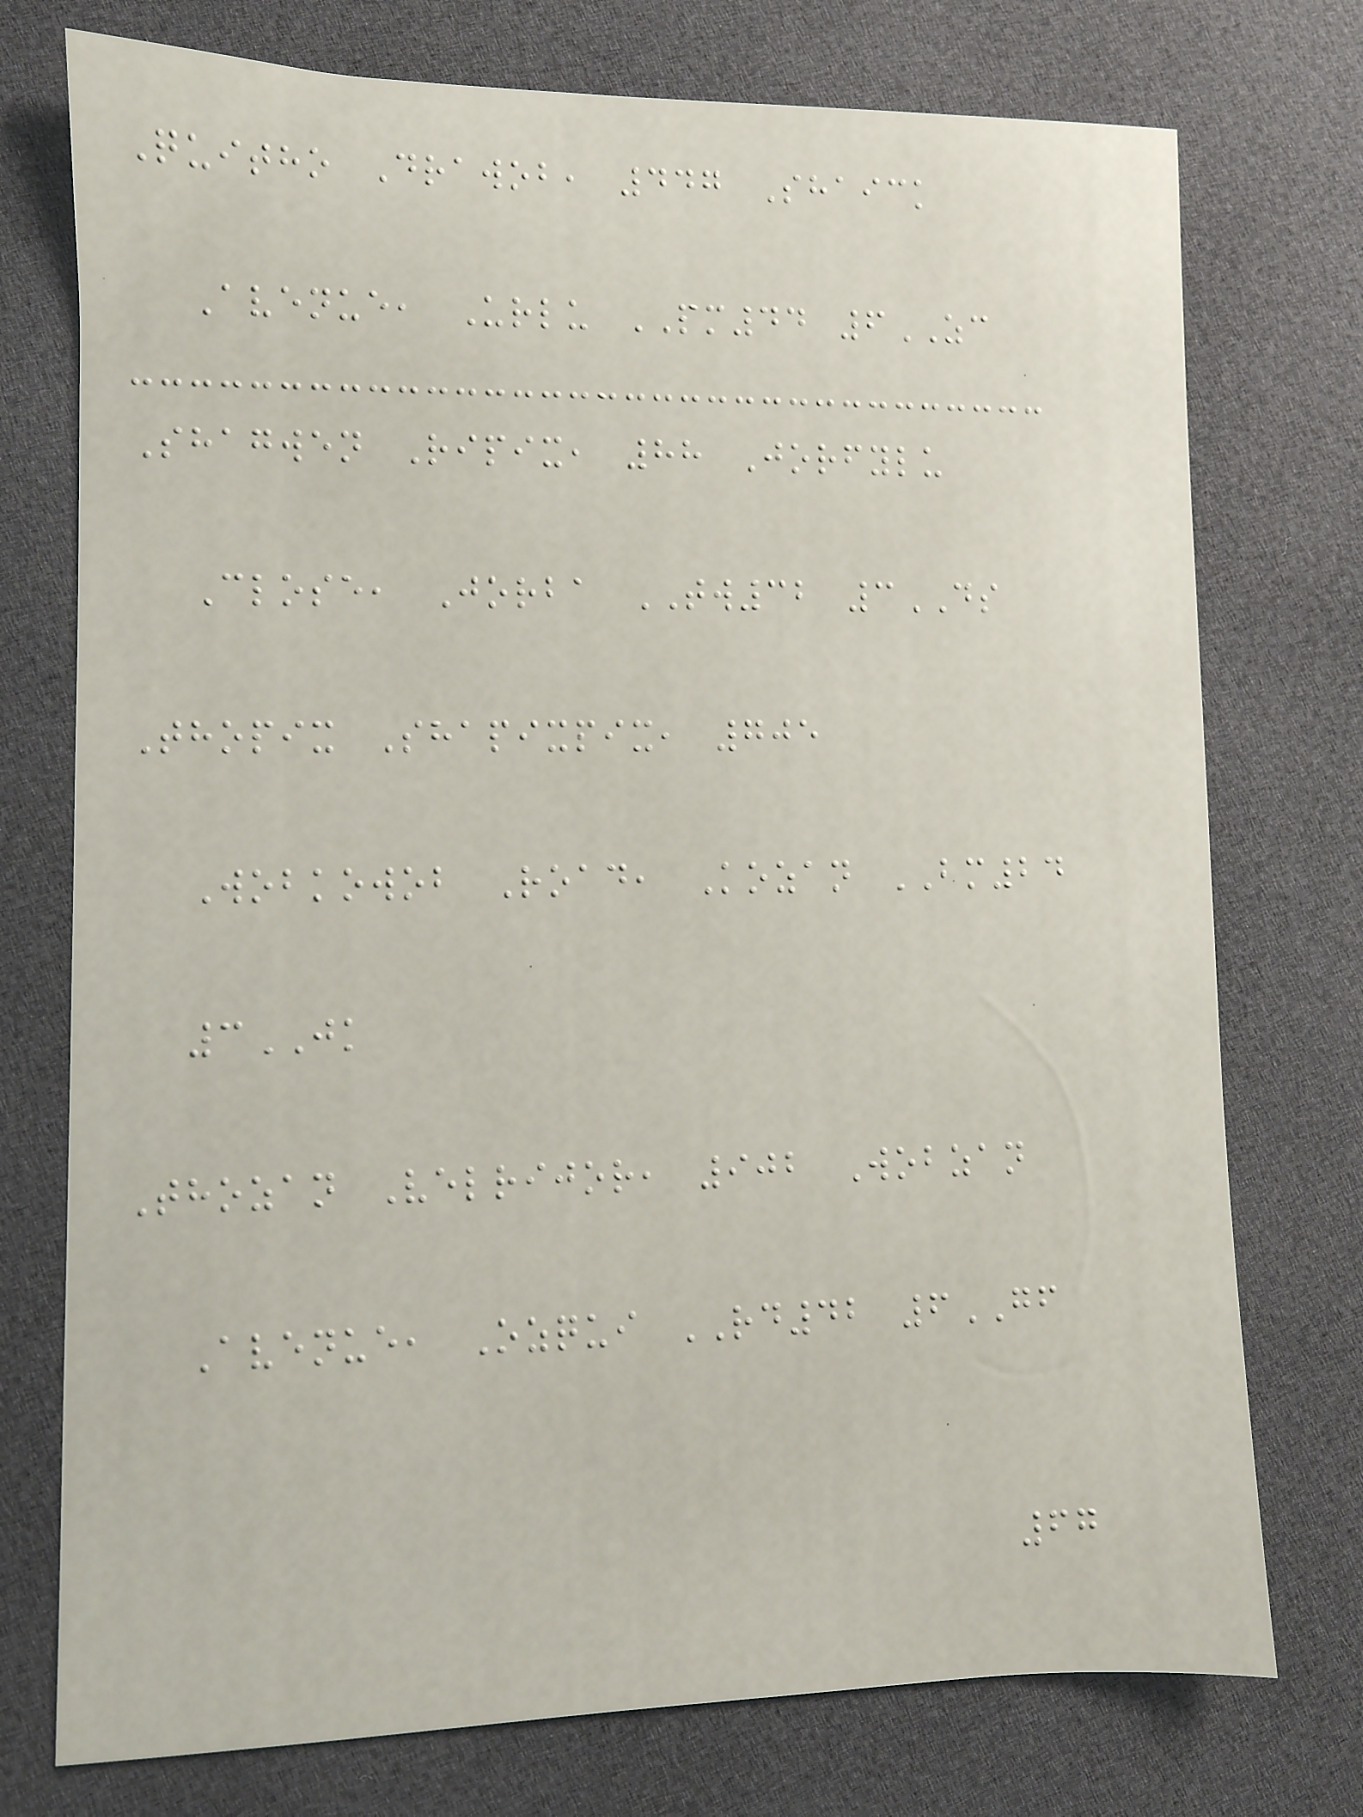Quitho Drawob, 447 Shaick
Avenue, Urlu PM44 6ZC
Shagwen Ripix, 88 Jorfylu
Close, Jorba TW32 3DS
Thopix Shapixpix, 705
Wobkowob Road, Kozan BM24
3JK
Thozan Velrijor, 902 Wobzan
Avenue, Ozqui RD42 6GF
67
